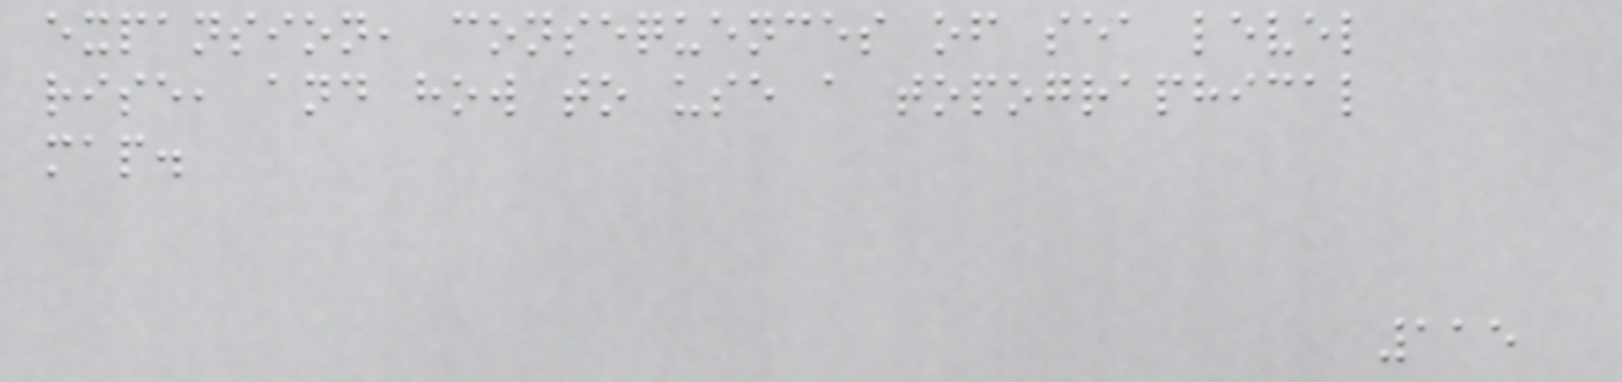expansion, consequences of sea level
rise, and how to use a topographical
map.
115
